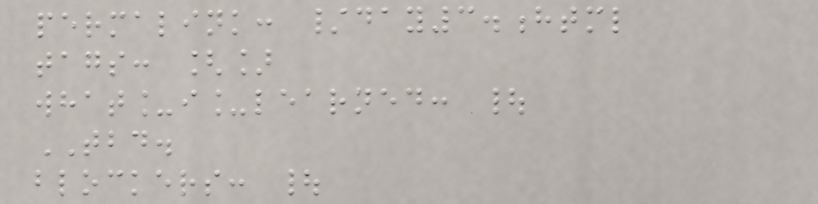permalink: /day3.html
tags: []
what_i_learned: |
TBD.
blockers: |
